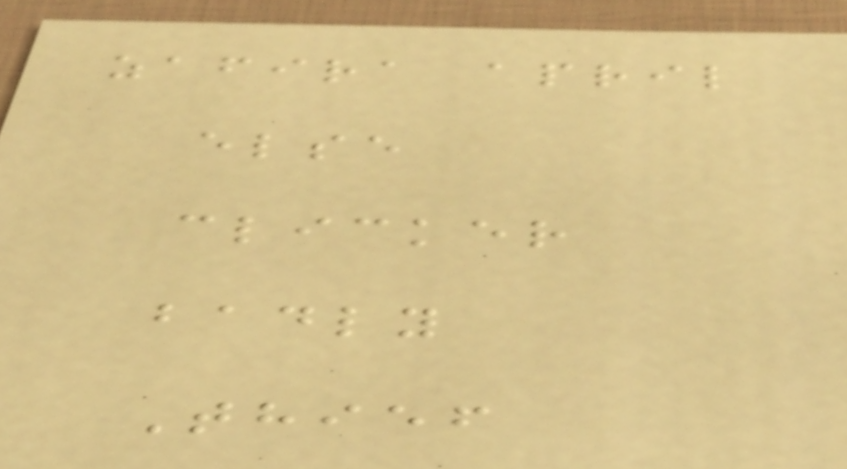zafira april
else
clicker
badly
Thief
